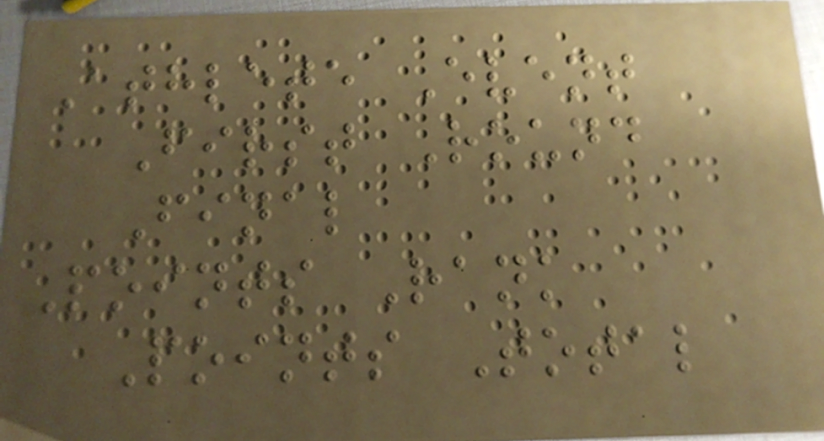Athlete Event
First Round
Final
Points Rank
Points Total
